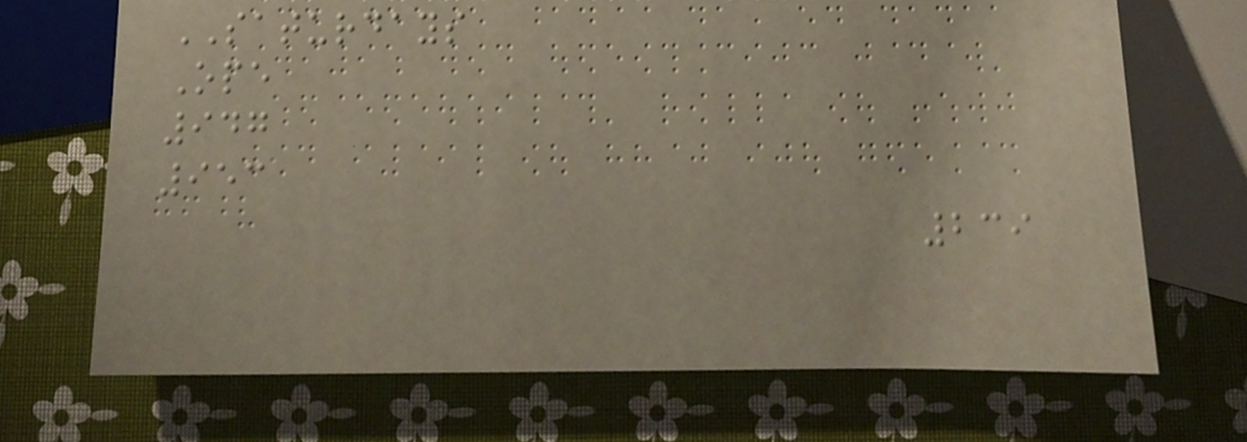SATURDAYS
Ope
947
953
239
